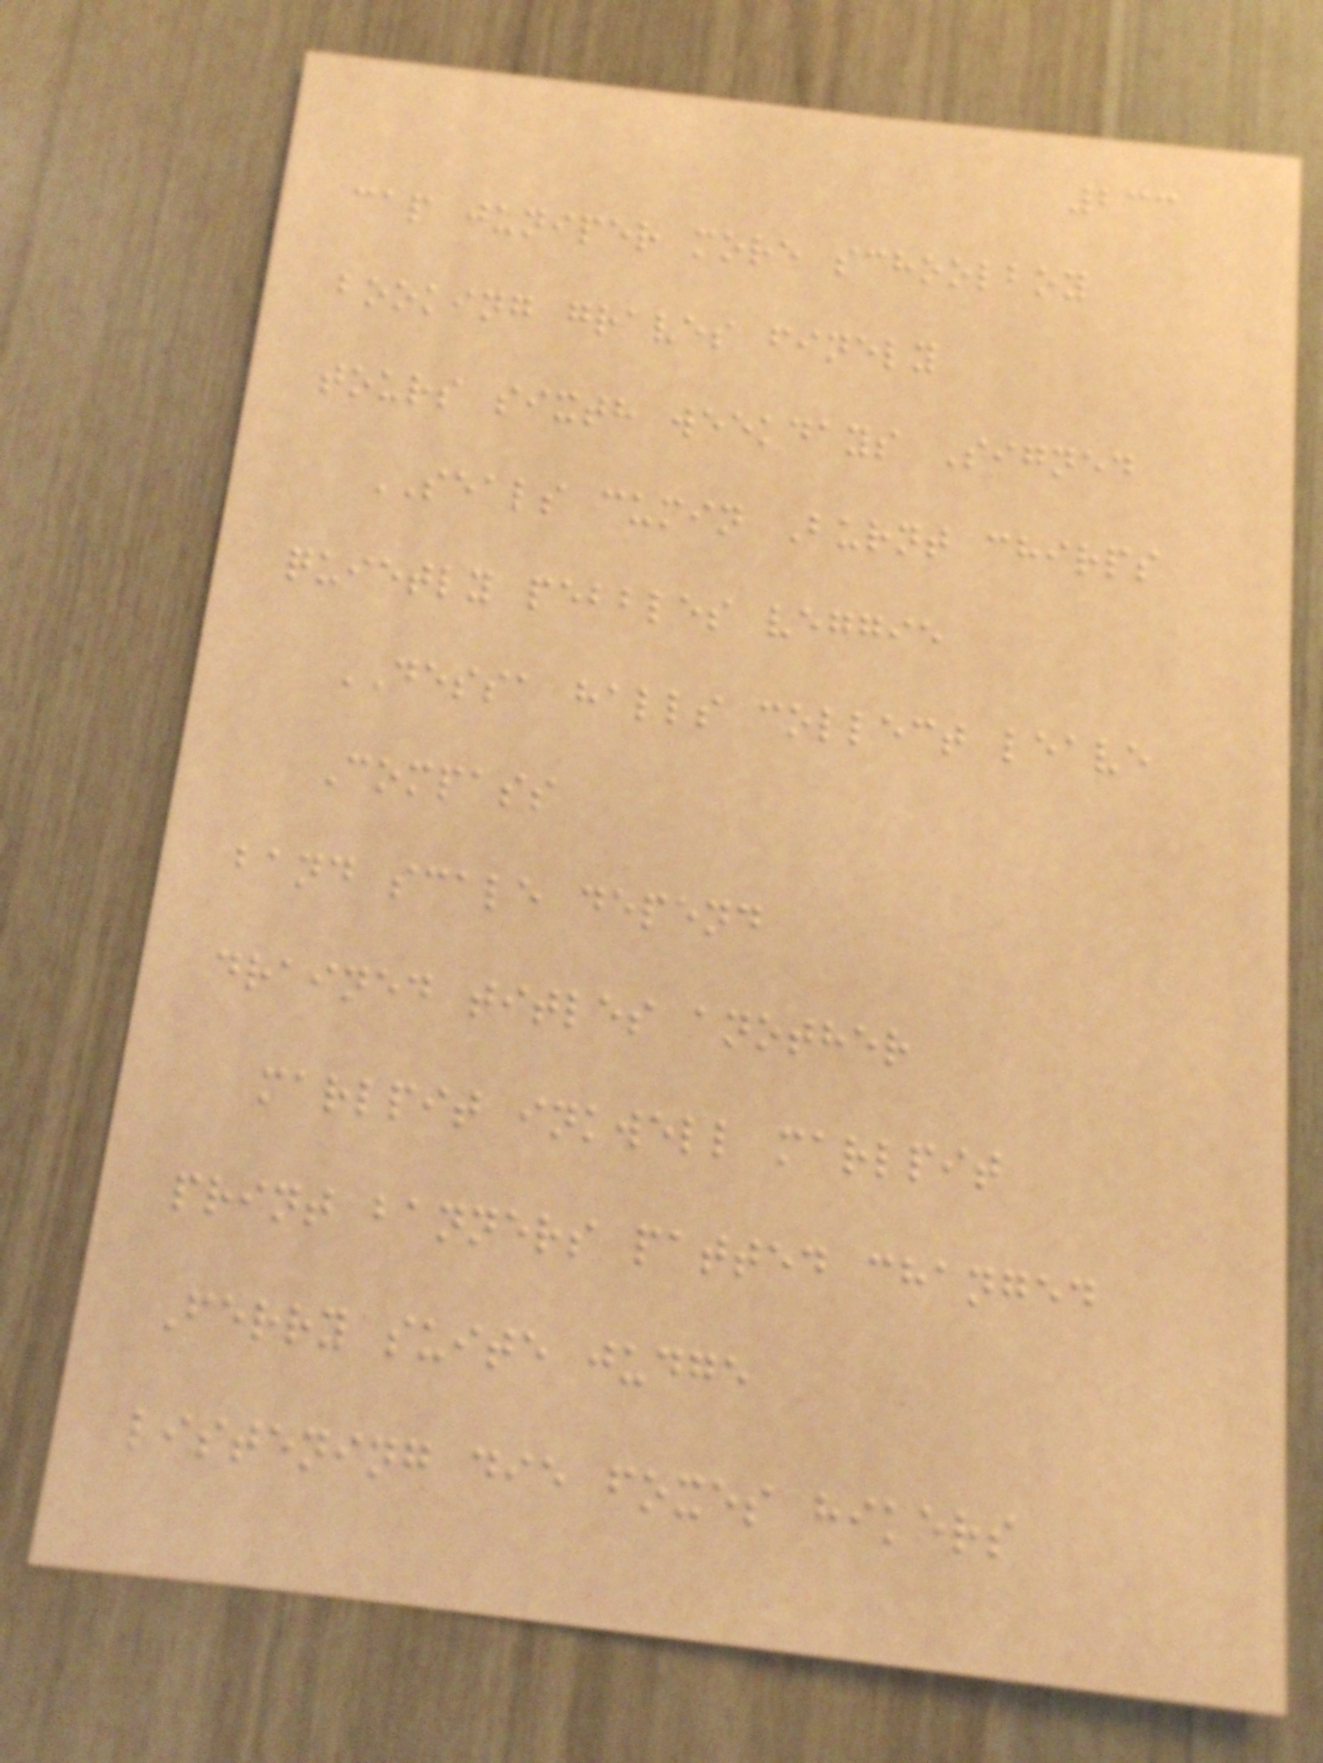233
cap juniper more schoolboy
booking graves finely
tours sixth weekdays Signed
SEALS cumin Burnt chirps
quietly pebbles veggie
DESSA halls collect leave
Compass
band scale depend
drained titles another
marlpit inkwell marlpit
print banners patted changed
Ferry suite judge
listening die foxes hikers
